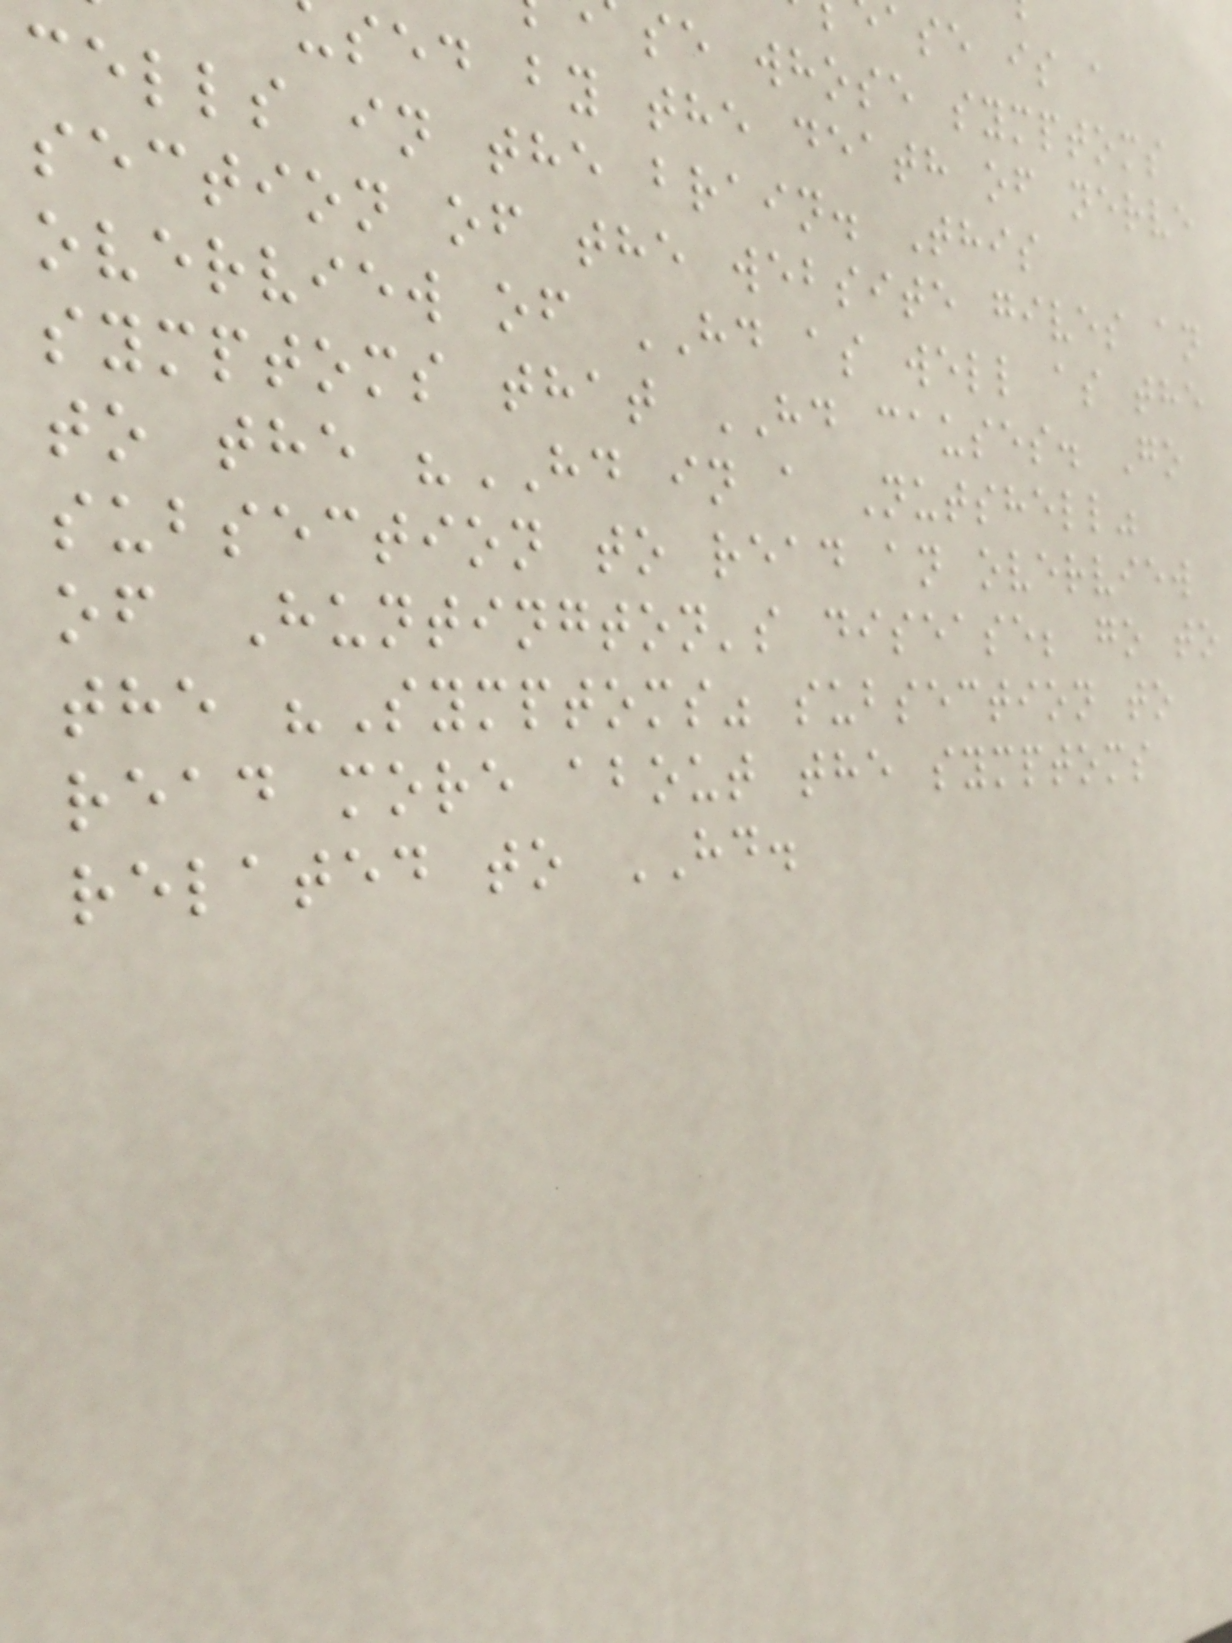ase is a
se whose symptoms
sed by the death of nerve
cells in the brain. This
section of the website gives an
overview of HD as well as the
symptoms that HD causes. Go
to the "HD in a Nutshell"
subsection to read an overview
of Huntington's disease; go to
the "Symptoms" subsection to
read more about the symptoms
related to HD.
